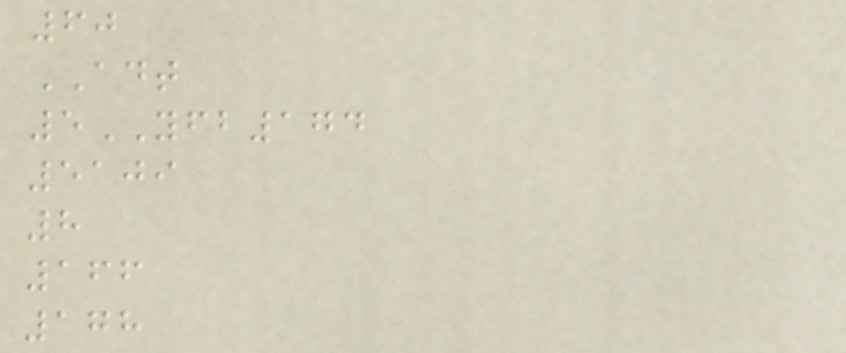60
ADT
5YFB174
5109
8
166
178
